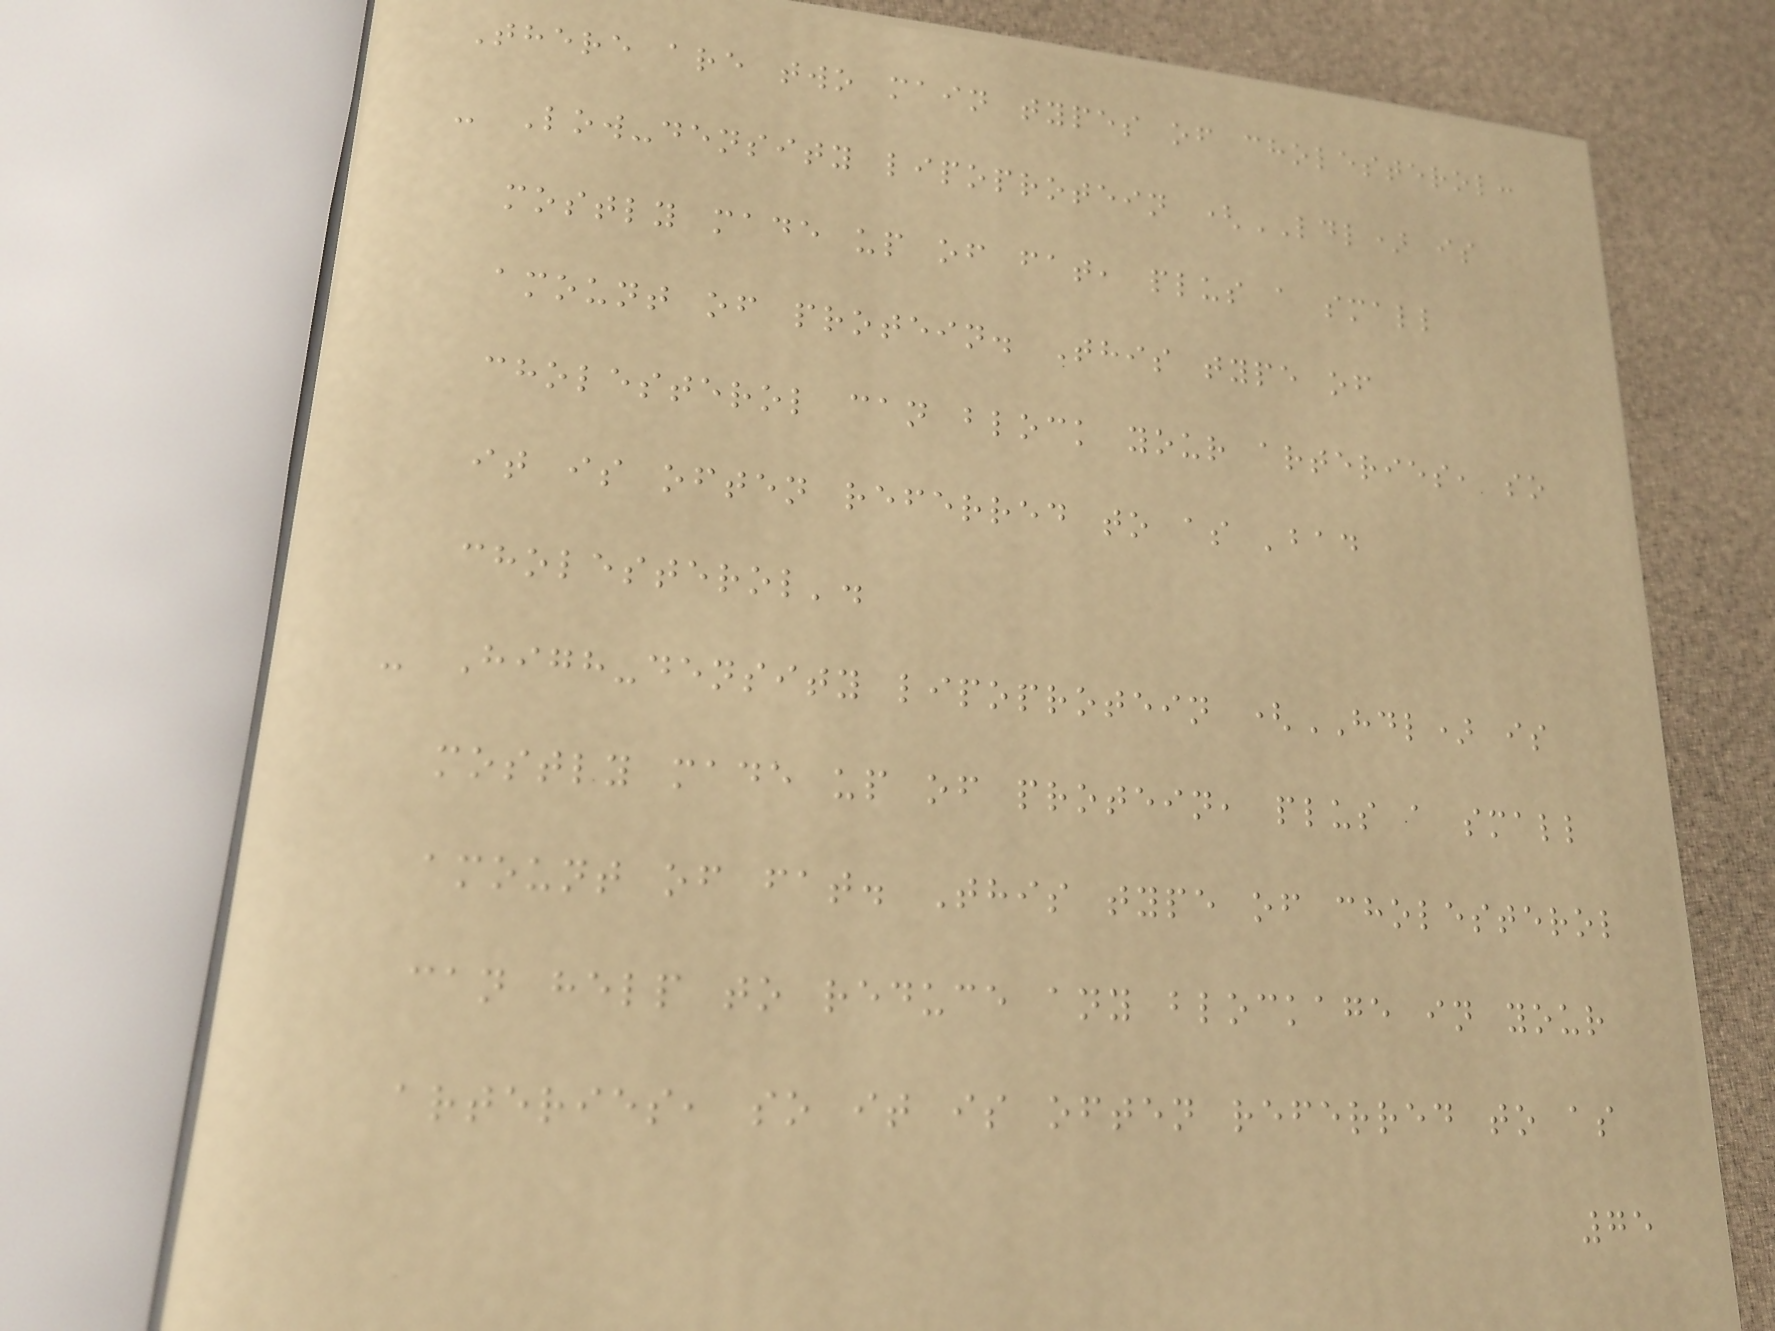There are two main types of cholesterol:
- Low-density lipoprotein (LDL) is
mostly made up of fat, plus a small
amount of protein. This type of
cholesterol can block your arteries, so
it is often referred to as 'bad
cholesterol'.
- High-density lipoprotein (HDL) is
mostly made up of protein, plus a small
amount of fat. This type of cholesterol
can help to reduce any blockage in your
arteries, so it is often referred to as
75
